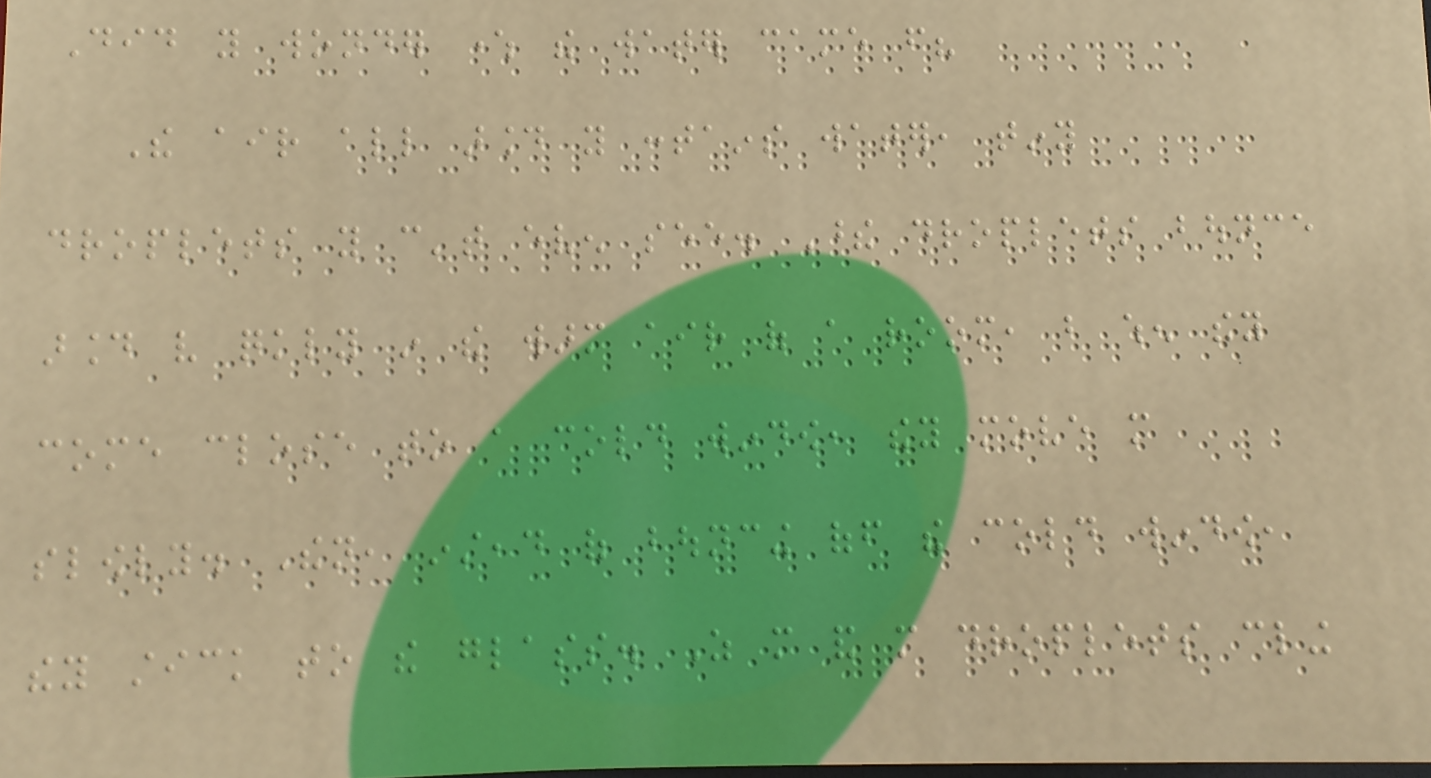Did you wonder where the water came from?
The air all around you contains water, tiny
droplets you can't even see. These droplets bounce
around very quickly in the warm air of a room, but when they
come close to a cold window, they move more
slowly. Then, instead of bouncing off the cold window,
they stick to the glass. As more and more droplets cling
